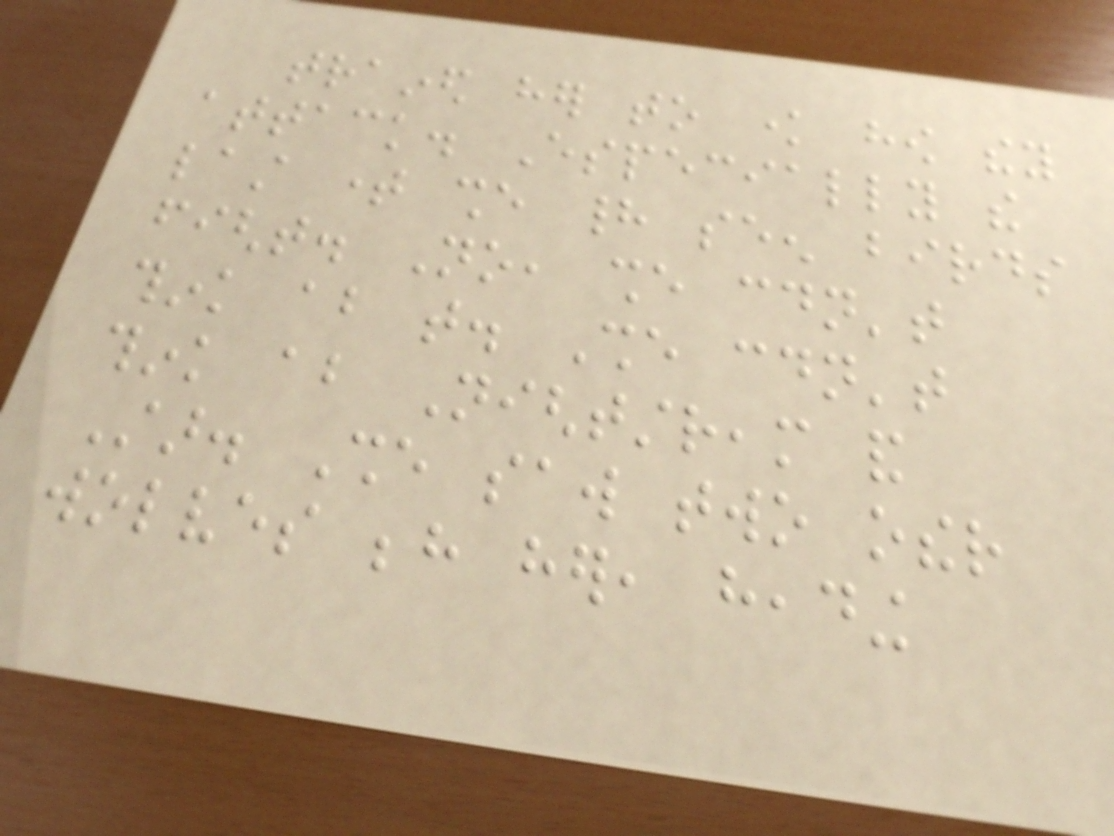trained her to know how they
attack. Especially the
last time she had seen birds
fight. No, she couldn't
think about that. She couldn't
think about Nightstream and
Star. She saw two other
wolves behind her, heading
